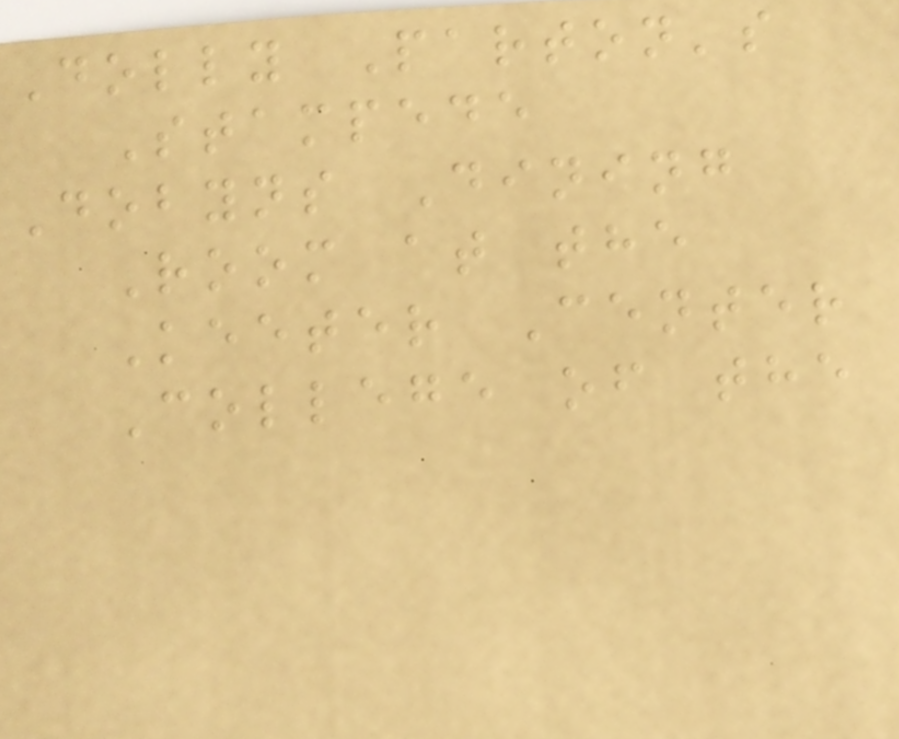Dolly Parton's
Stampede
Dobyns Dining
Room at the
Keeter Center
College of the
